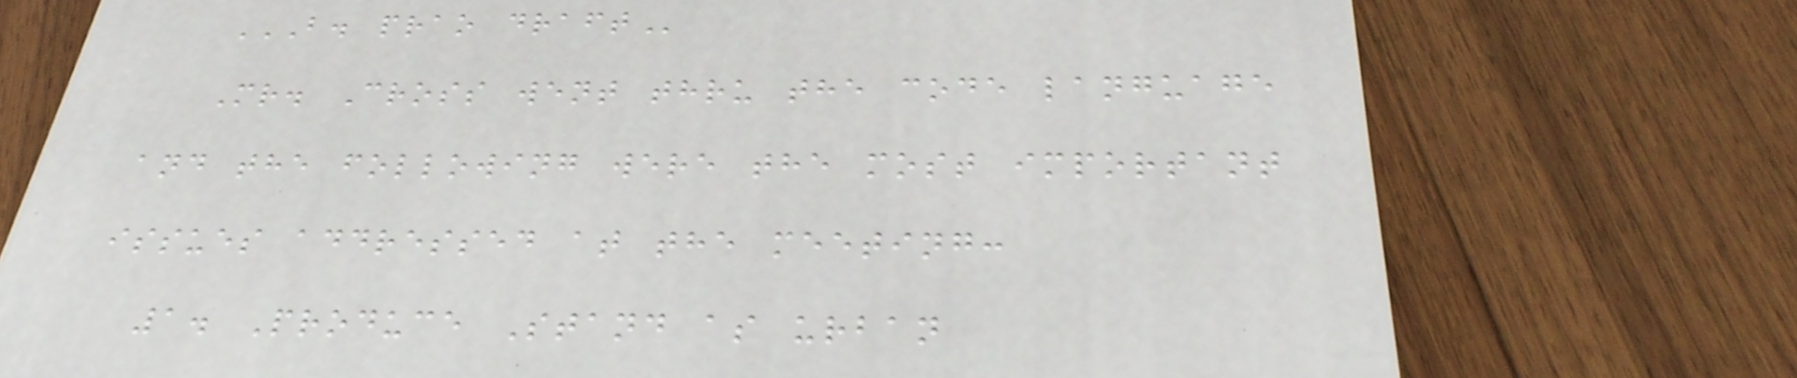B. PRAO DRAFT
Mr. Cross went thru the code language
and the following were the most important
issues addressed at the meeting:
1. Produce Stand as urban
